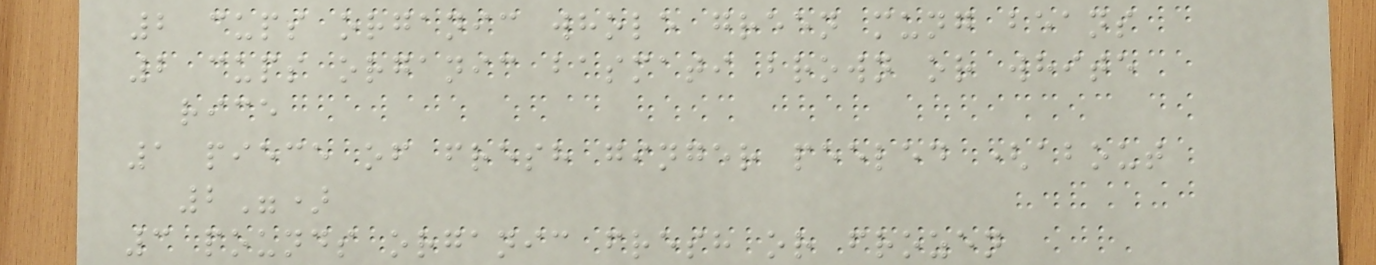2 cups organic whole green mung beans
2 cups organic basmati brown or white
rice
1 piece of fresh ginger peeled (about
2")
3 pounds organic fresh or frozen
